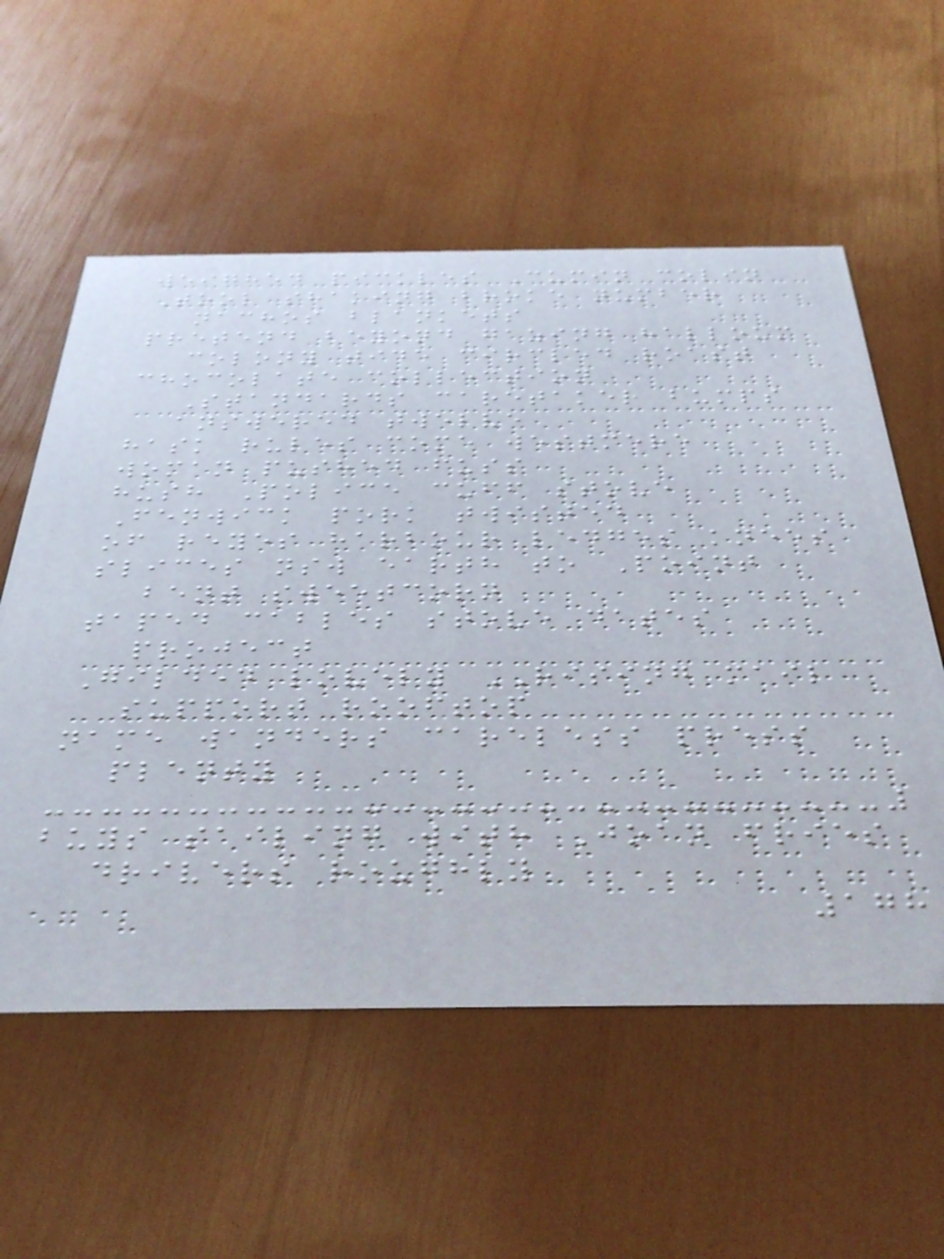weighed pickles Cumin colin
Tool shaking broke number
nachos blankets
pretend beyond gazing halloum
colony tide circled roast
chocolate collection
Standards caretaker bumps
answered twelve
hask rules come westmere
woman pushed fuss
hush Police cuff stove
Fenwick pork twisted
of reyes harbour ledges knees
slices nsw earth to Point
bent sweetcorn
taped cables stove dates
project
Gilded lovely RISING mail
support rooftop
name wanders careless press
plenty
buys sailing with Joan fries
drivers roughly
178
